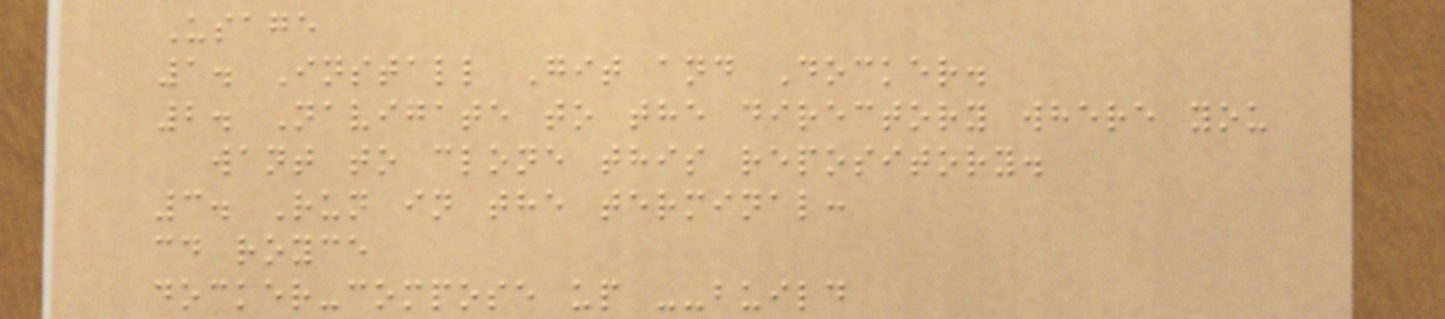Usage
1. Install Git and Docker.
2. Navigate to the directory where you
want to clone this repository.
3. Run in the terminal:
cd royce
docker-compose up --build
